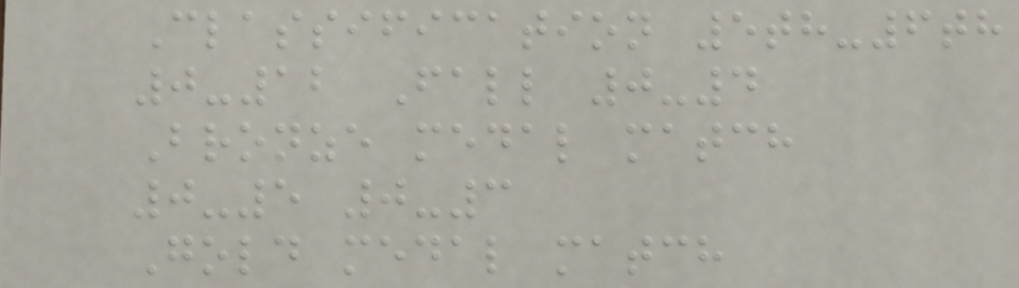Classification 5th-6th
0-12 Fall 0-4
Bronze medal match
0-5 0-3
Gold medal match
